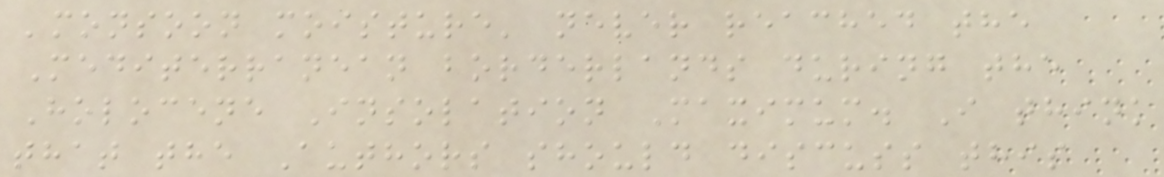'monsoon moisture' never reached the
Mediterranean borderlands during the
Holocene Insolation Maximum. I think
that the Authors should discuss this
